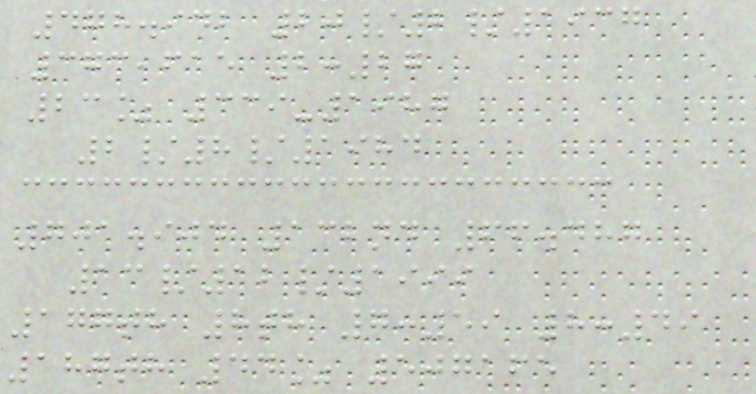478.942 20/2/1937
373,615 2:27
23% 339-1987
2/8/1984
701.904 132nd 66.487
13/12/1999
177th 8th 7:59 8:49
187th 44% 507165
